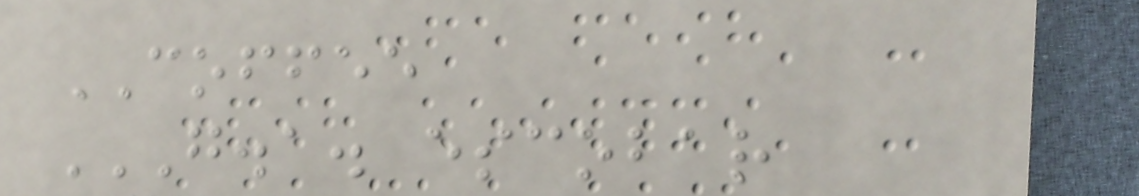COFFEE
G.A. ESCOBAR
